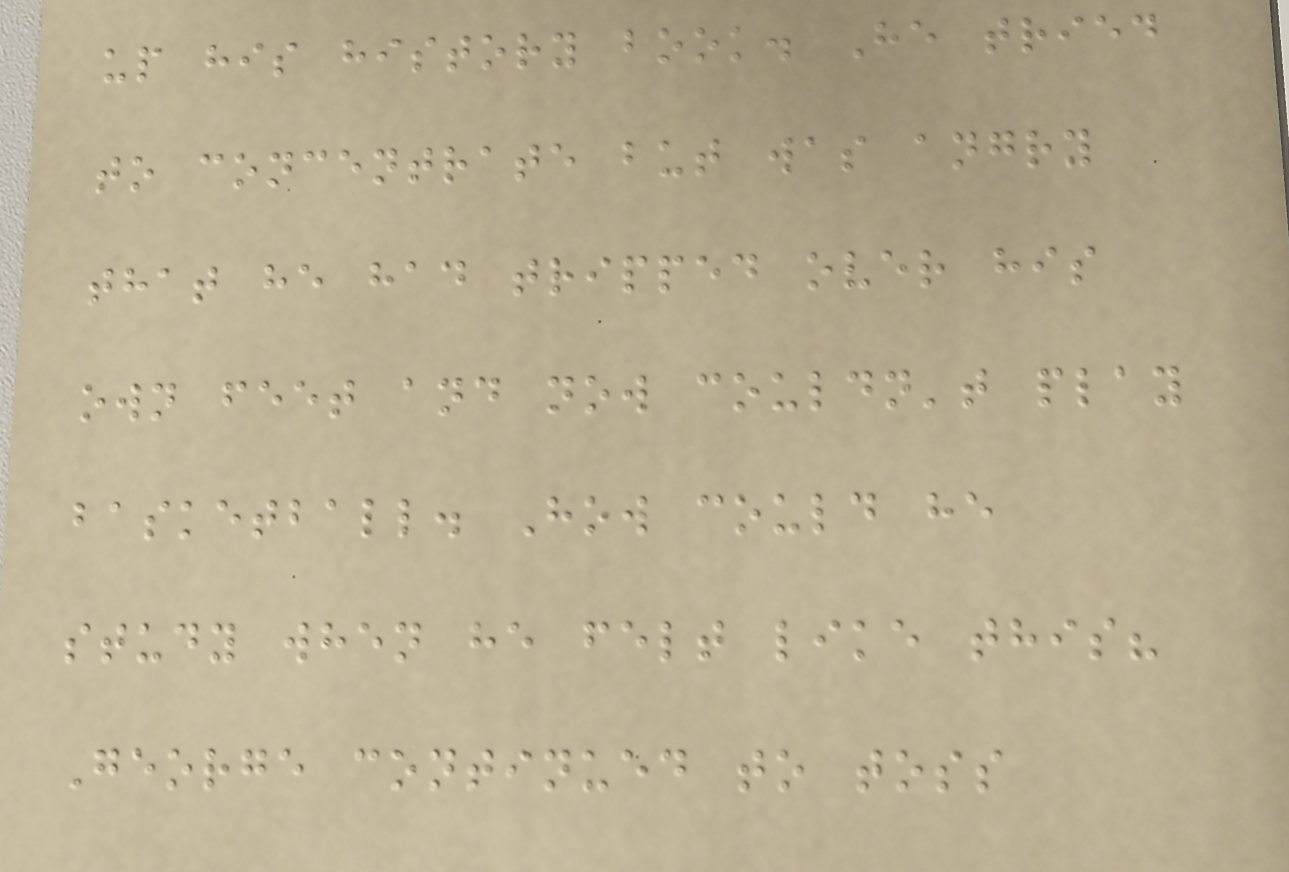up his history book. He tried
to concentrate but was angry
that he had tripped over his
own feet and now couldn't play
basketball. How could he
study when he felt like this?
George continued to toss
